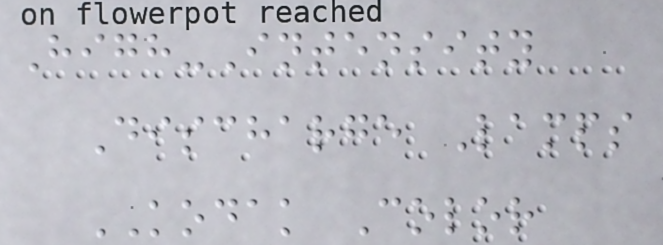High-Intensity
Discharge Lamps
KODAK Color
